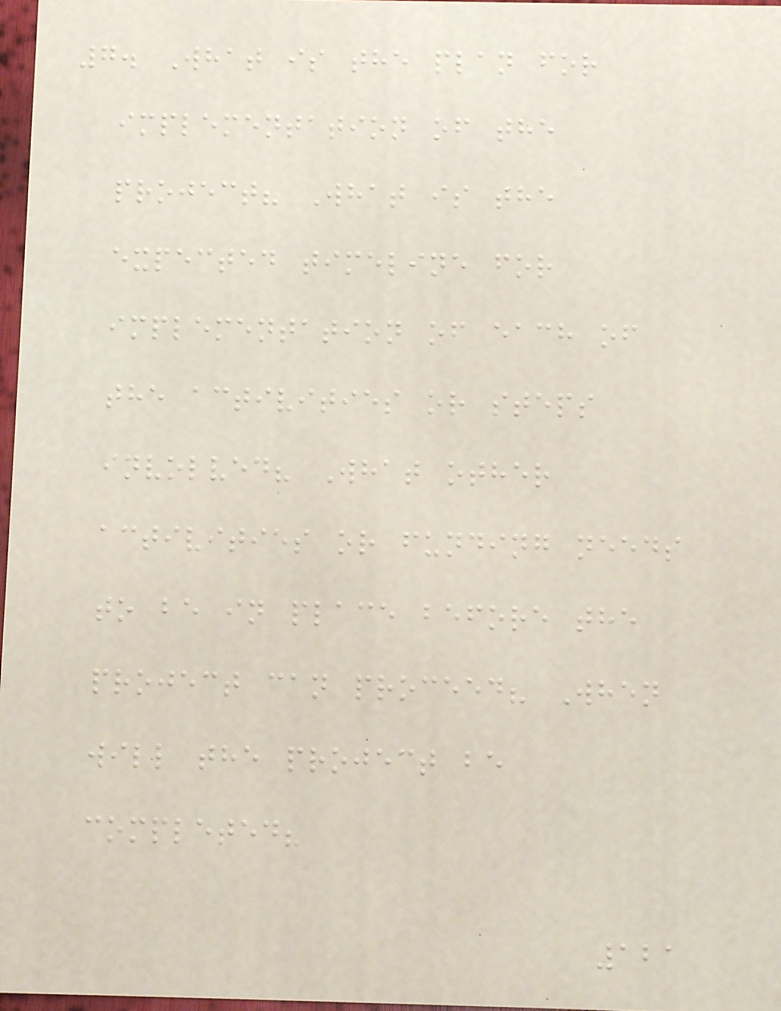7. What is the plan for
implementation of the
project? What is the
expected timeline for
implementation of each of
the activities or steps
involved? What other
activities or funding needs
to be in place before the
project can proceed? When
will the project be
completed?
121
